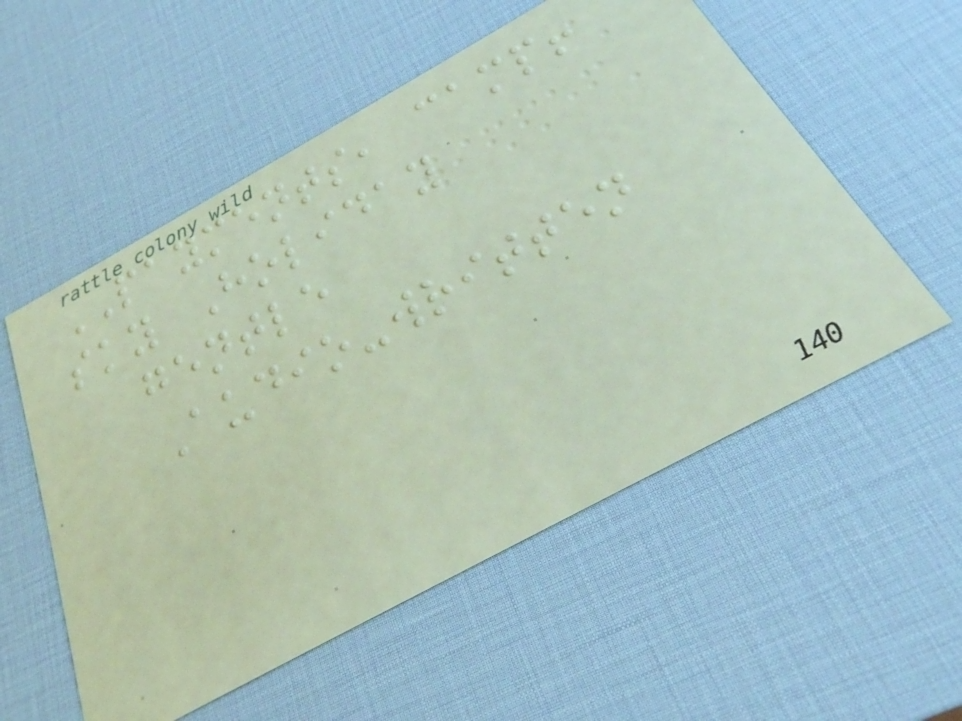PAYMENTS, camp!
sky Holiday
gentle
Audio-written
